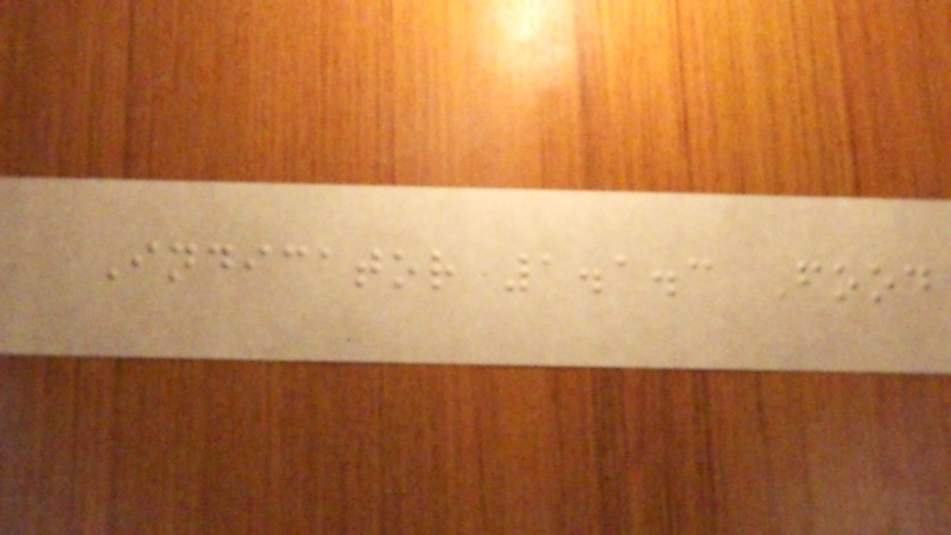Indicator 1.1.3 Food
